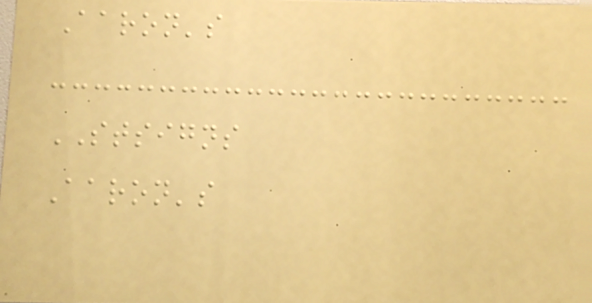Aaron's
STSIGNS
Aaron's
